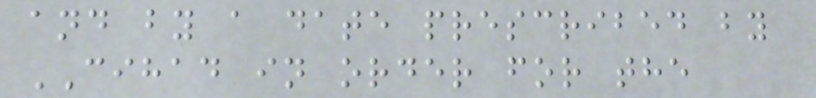and by a date prescribed by
CIHAD in order for the
